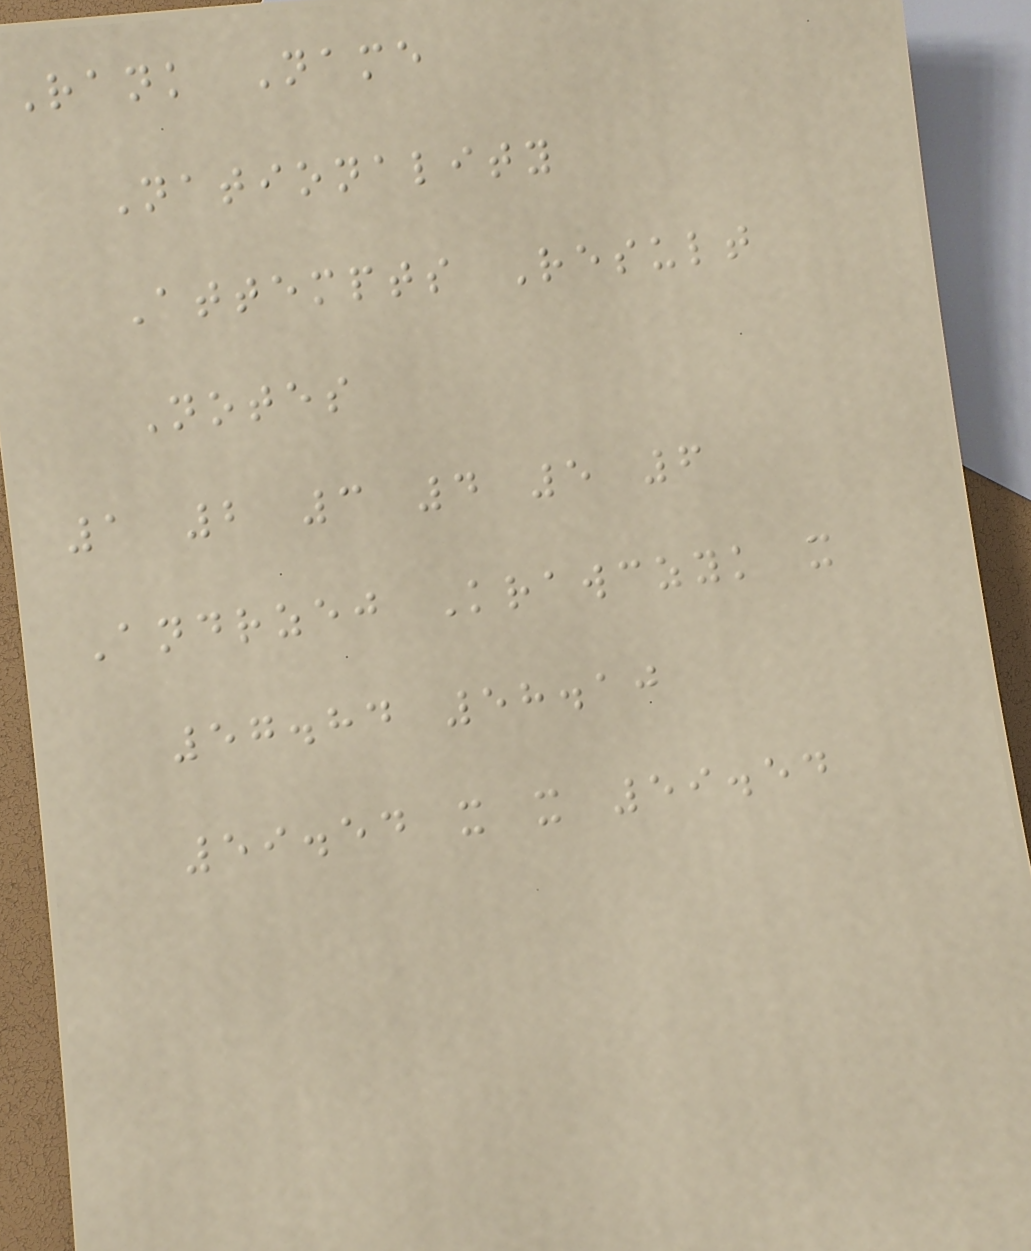Rank Name
Nationality
Attempts Result
Notes
1 2 3 4 5 6
Andrzej Krawczyk x
57.84 58.10
59.54 x x 59.54
